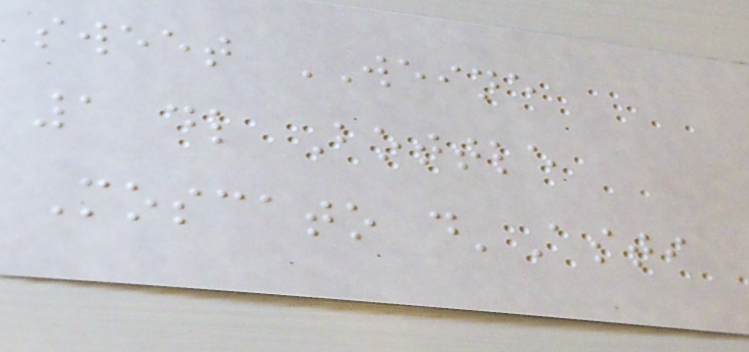sweet WEINE
1 dl Bottle
Moscato d'Asti
